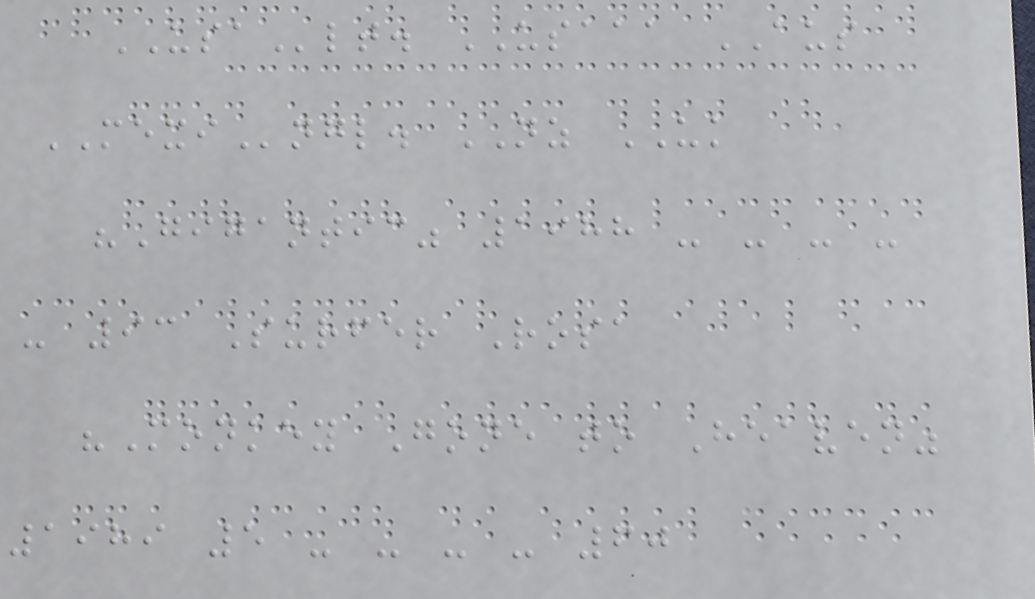USAlt. USAAA AUS
MEXIngl. NZ UK
"Gigantic" 1988 - - - -
- 93 Surfer Rosa
"Monkey Gone to Heaven"
1989 5 - - - - 60
